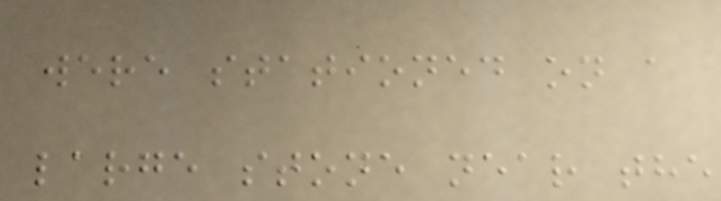were stationed on a
large stone near the
